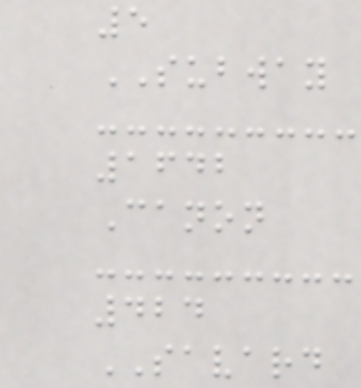5
SUBWAY
1642
Canon
424
SAVARD
